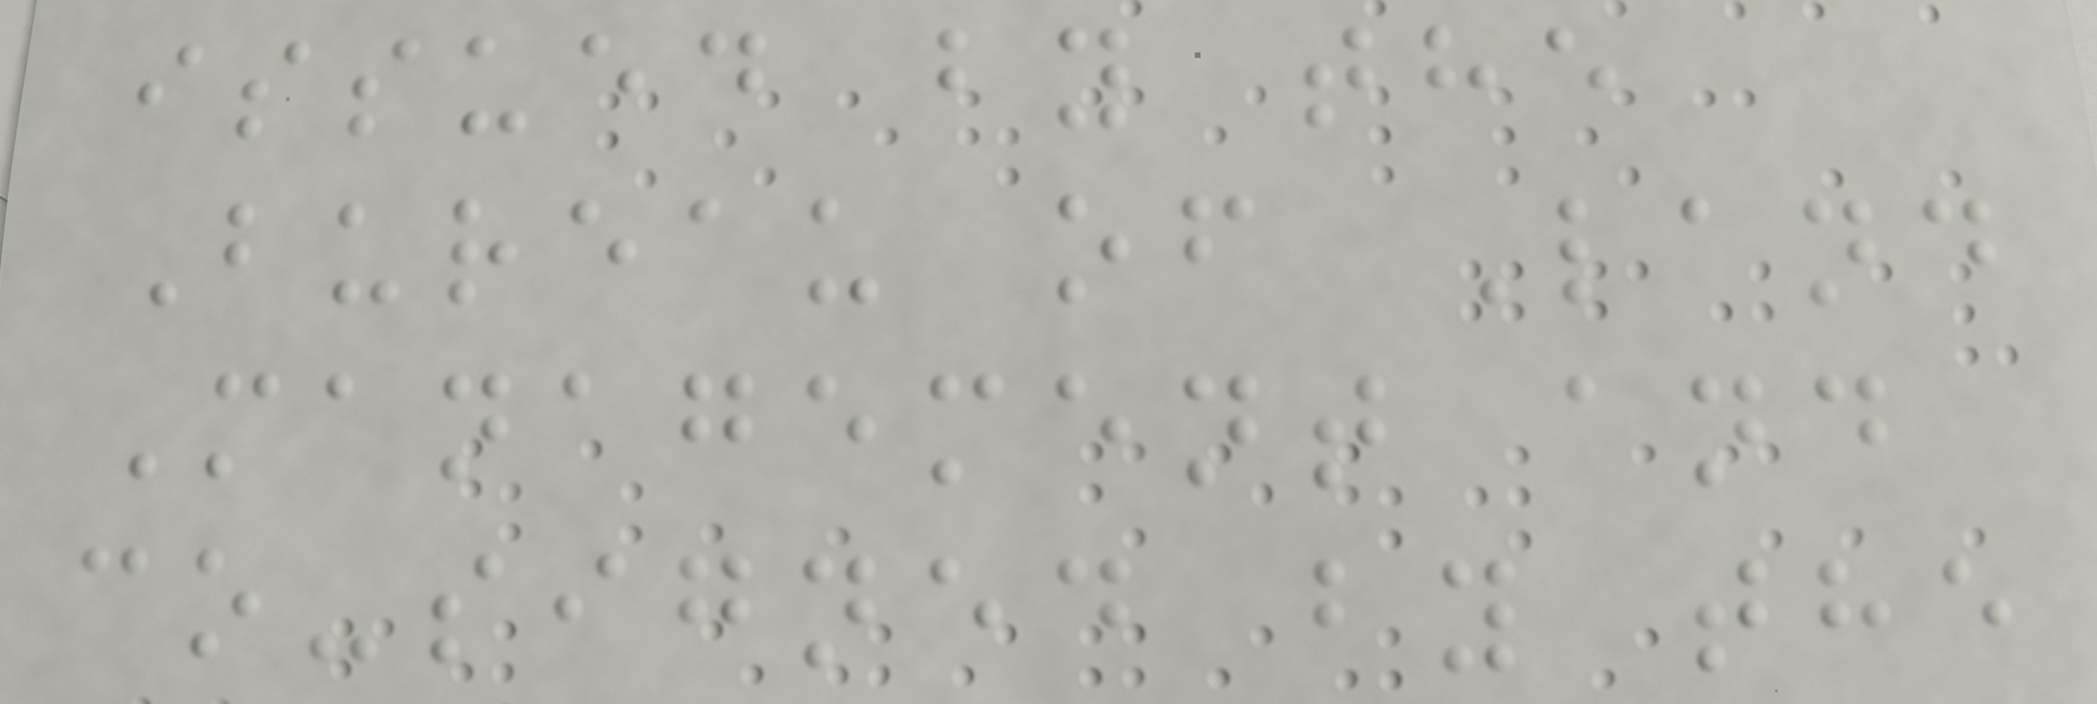issued by the
Bureau of Land
Management and
co-signed by the
